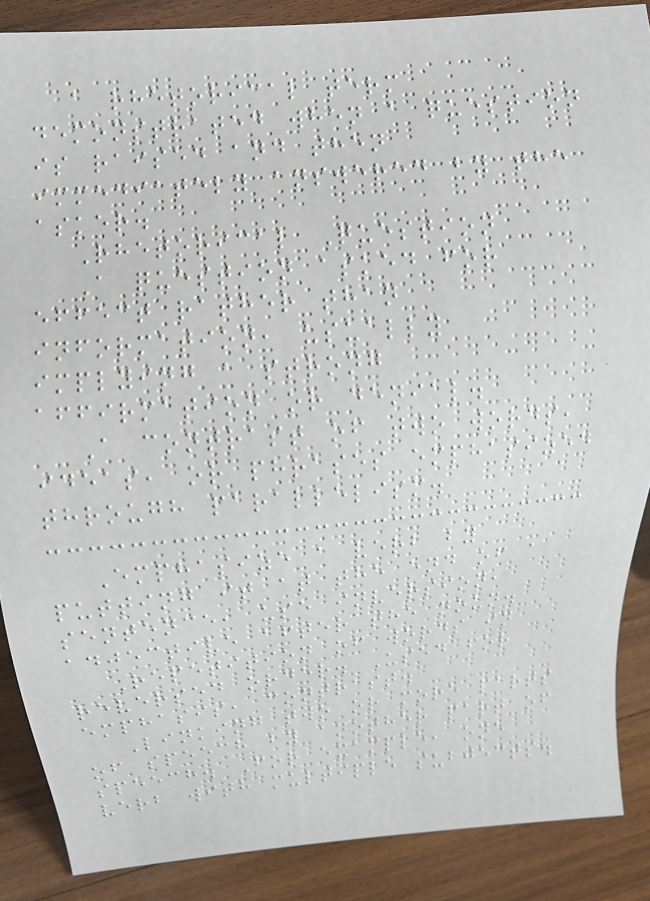a rhetorical term
demonstrated when a question
is raised and then
immediately answered by the
asker.
Rhetorical Question
A question asked for
effect rather than
information, usually
implying a strong
affirmation or denial.
A contrast of two words,
ideas, or phrases emphasized
through parallelism.
Emphasize a verb by
putting it at the end of a
sentence, use inversion,
adjective after the noun.
Repetition of words in
reversed order. Used for
emphasis, contrast.
Linking two or more parts
of speech by another part of
speech. For example, one
verb with multiple subjects.
